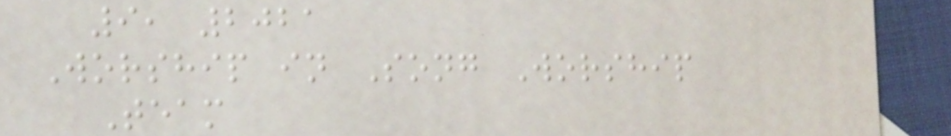9, 2021
Worship in Song Worship
Team
